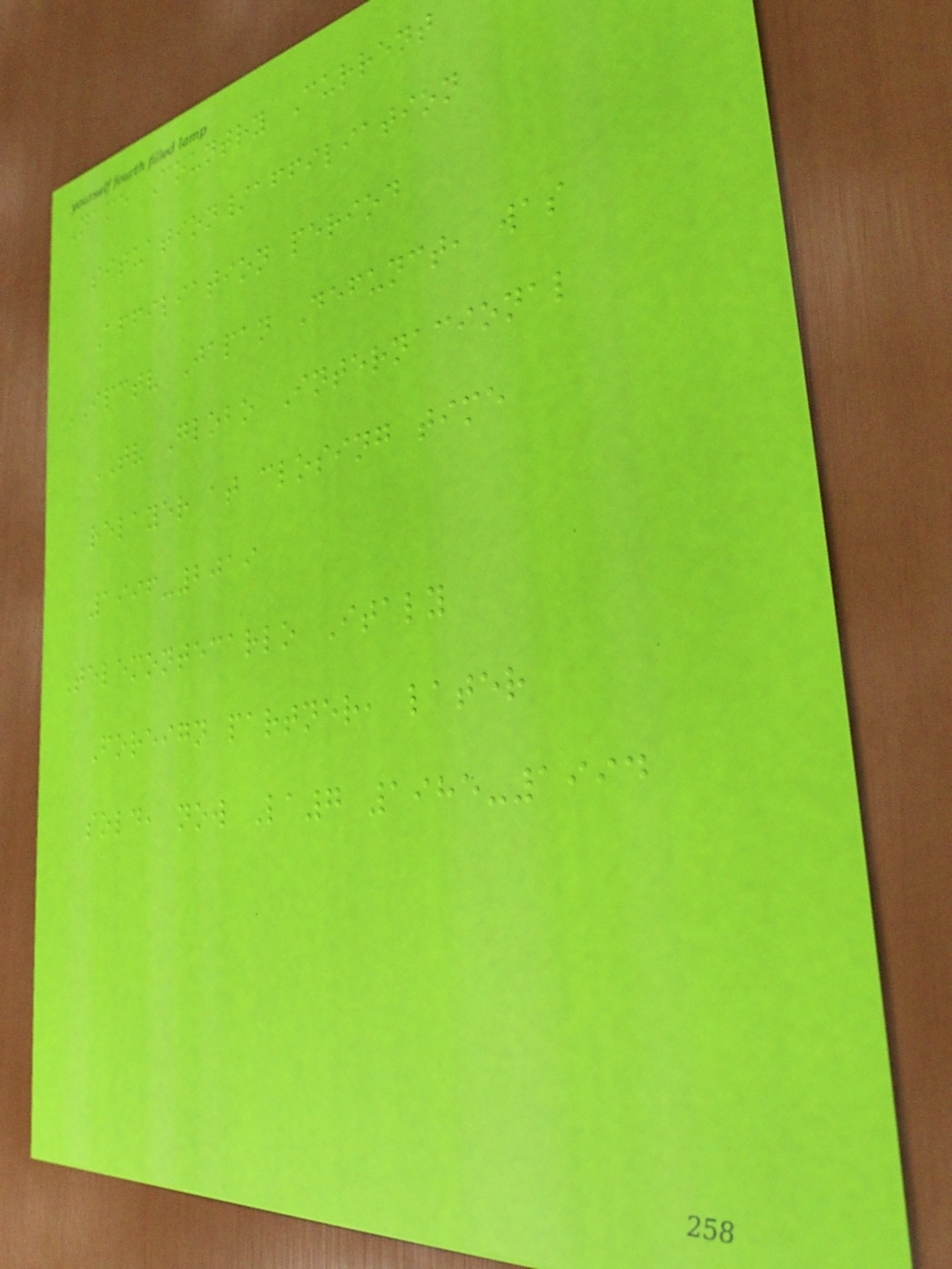Name Country Current
situation/affiliation
Affiliation period
IPCTV Japan Defunct, was
TV Globo Internacional
relayer at closing time
1996-2019
Telemontecarlo Italy
Foreign partner, later
sold, now La7 1985-1994
